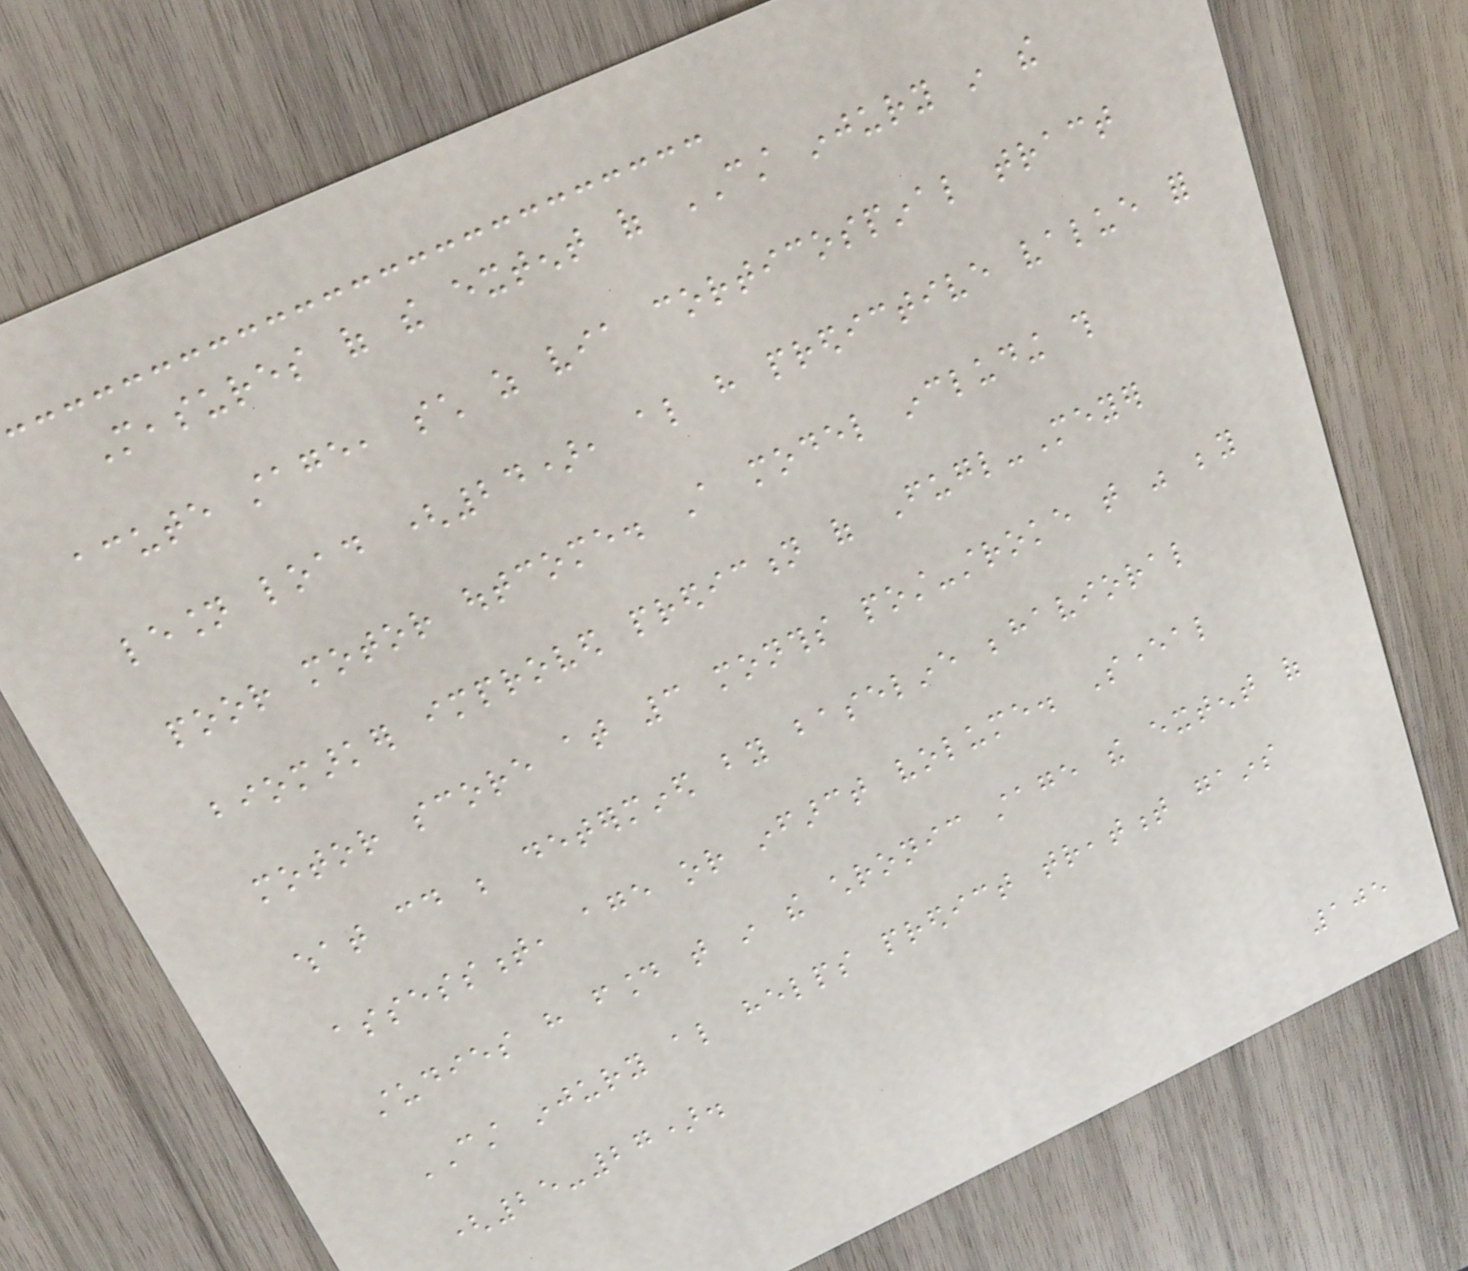Measures of the extent of CST injury in the
acute stage, such as via corticospinal tract
lesion load (24), also have predictive value for
poor motor outcome. A model including this
biomarker improved prediction of Fugl-Meyer
motor score at 3 months post-stroke that was beyond
what could be determined by baseline behavioral
assessment, age or infarct volume. Several
studies have found that in the chronic stage the extent of
CST injury also helps predict treatment gains
(25-27).
105
